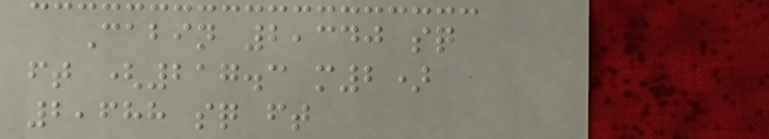Cabin 2,340 sq
ft (217.3 m2)
2,688 sq ft
